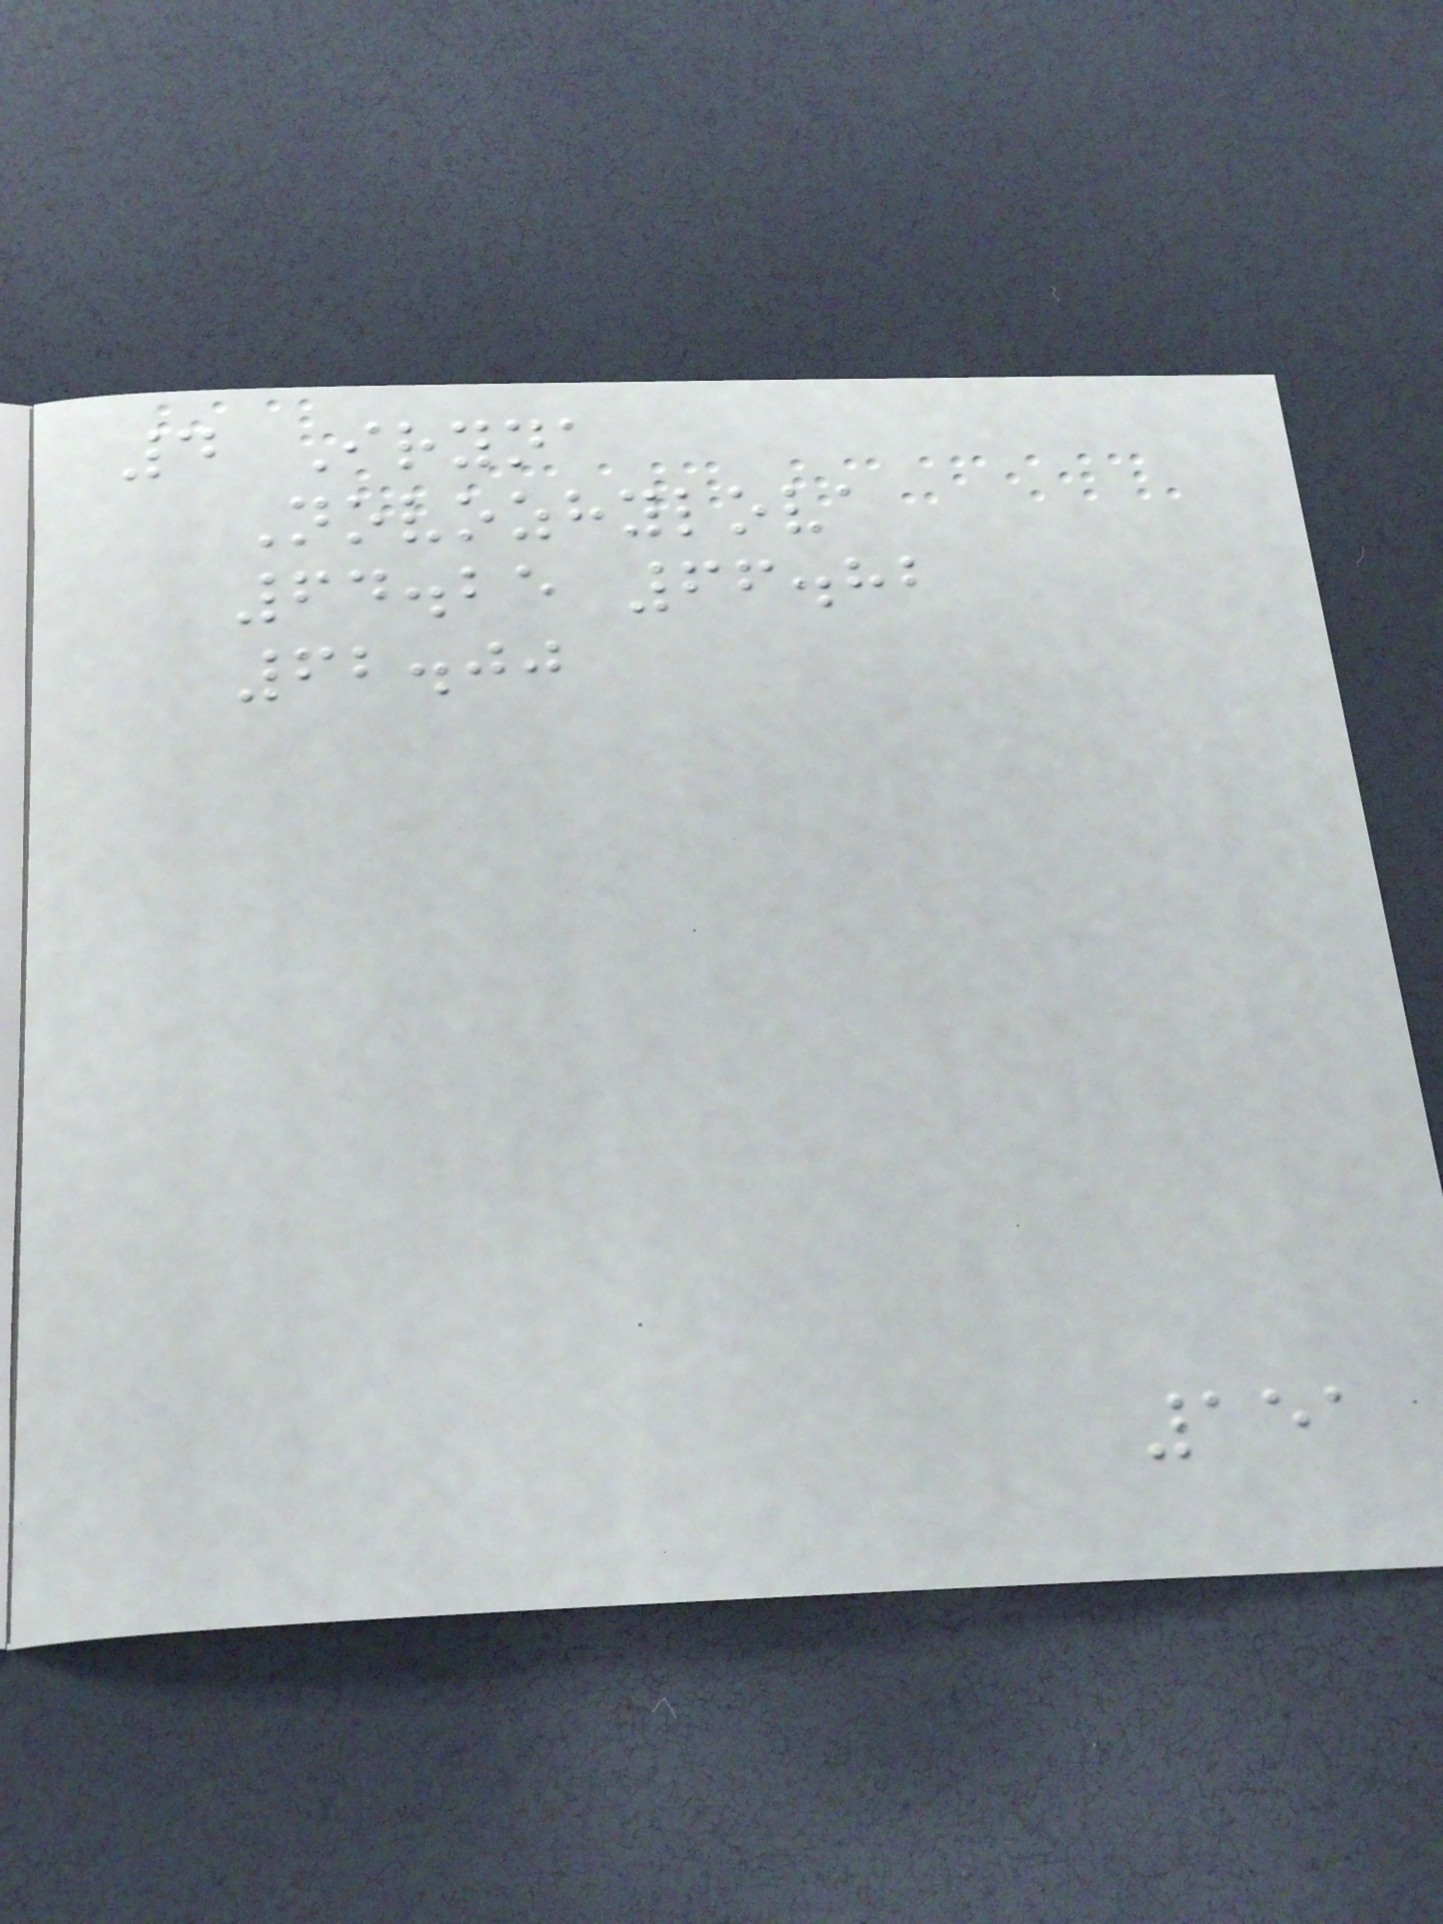4 Iryna
Novozhylova
64.25 66.82
62.00
151
